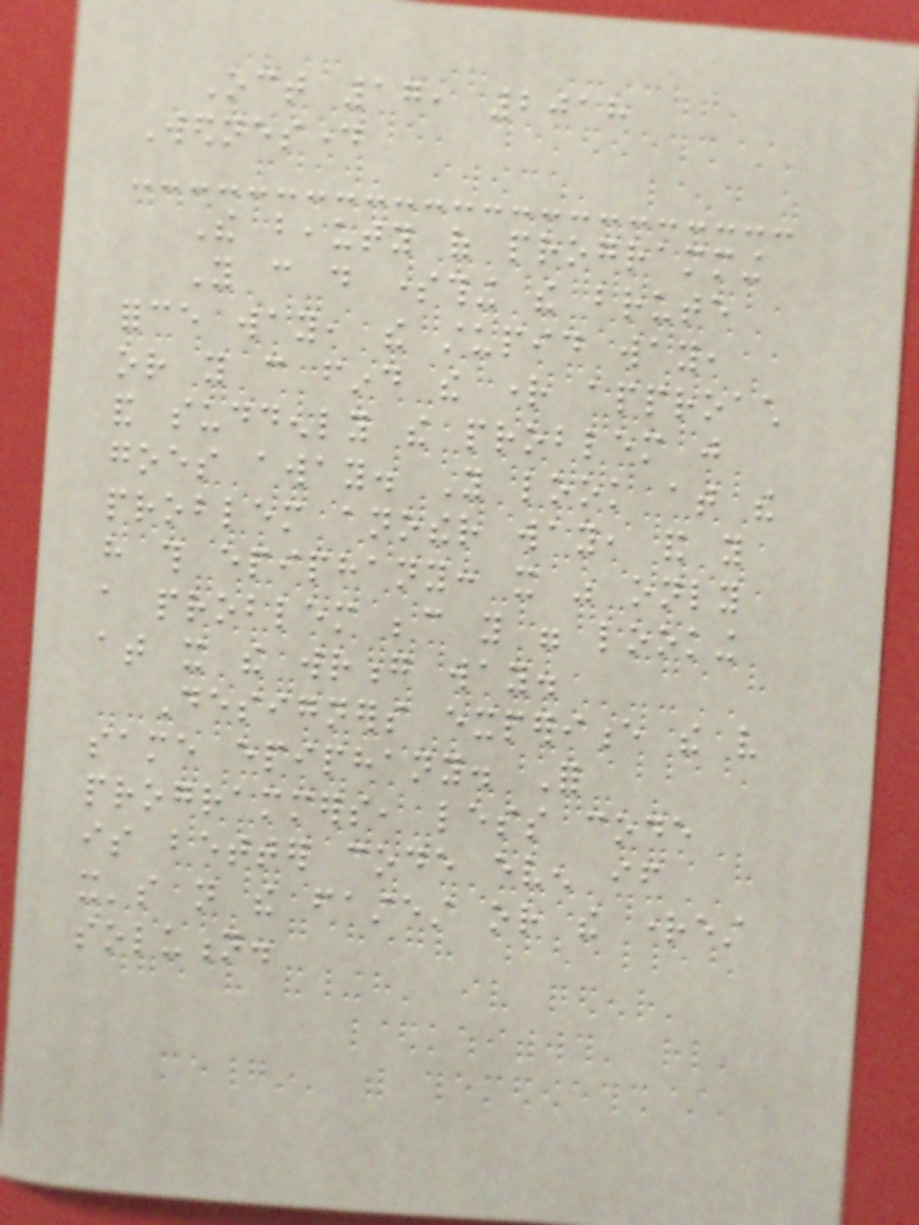Oct 17, 2018
Wednesday
The beauty of programming
You can do something the brute
force way, the stupid way,
or you can find the right approach
and suddenly the problem just
goes away. You look at the
problem another way, and you
have this epiphany: it was only
a problem because you were looking
at it the wrong way.
Designers experience the very
same epiphany. For
programmers, less code
is better code even if
it's not the fastest or the rightest
solution.
